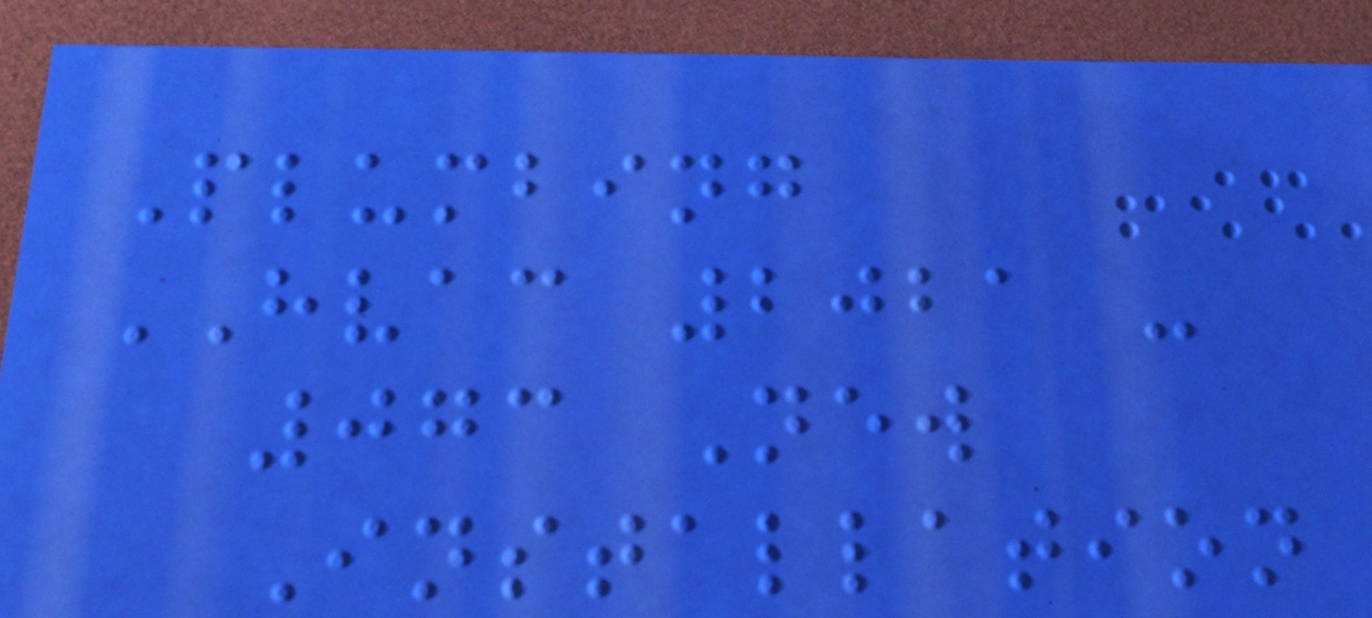Plumbing
HVAC 2021 -
073 New
Installation
